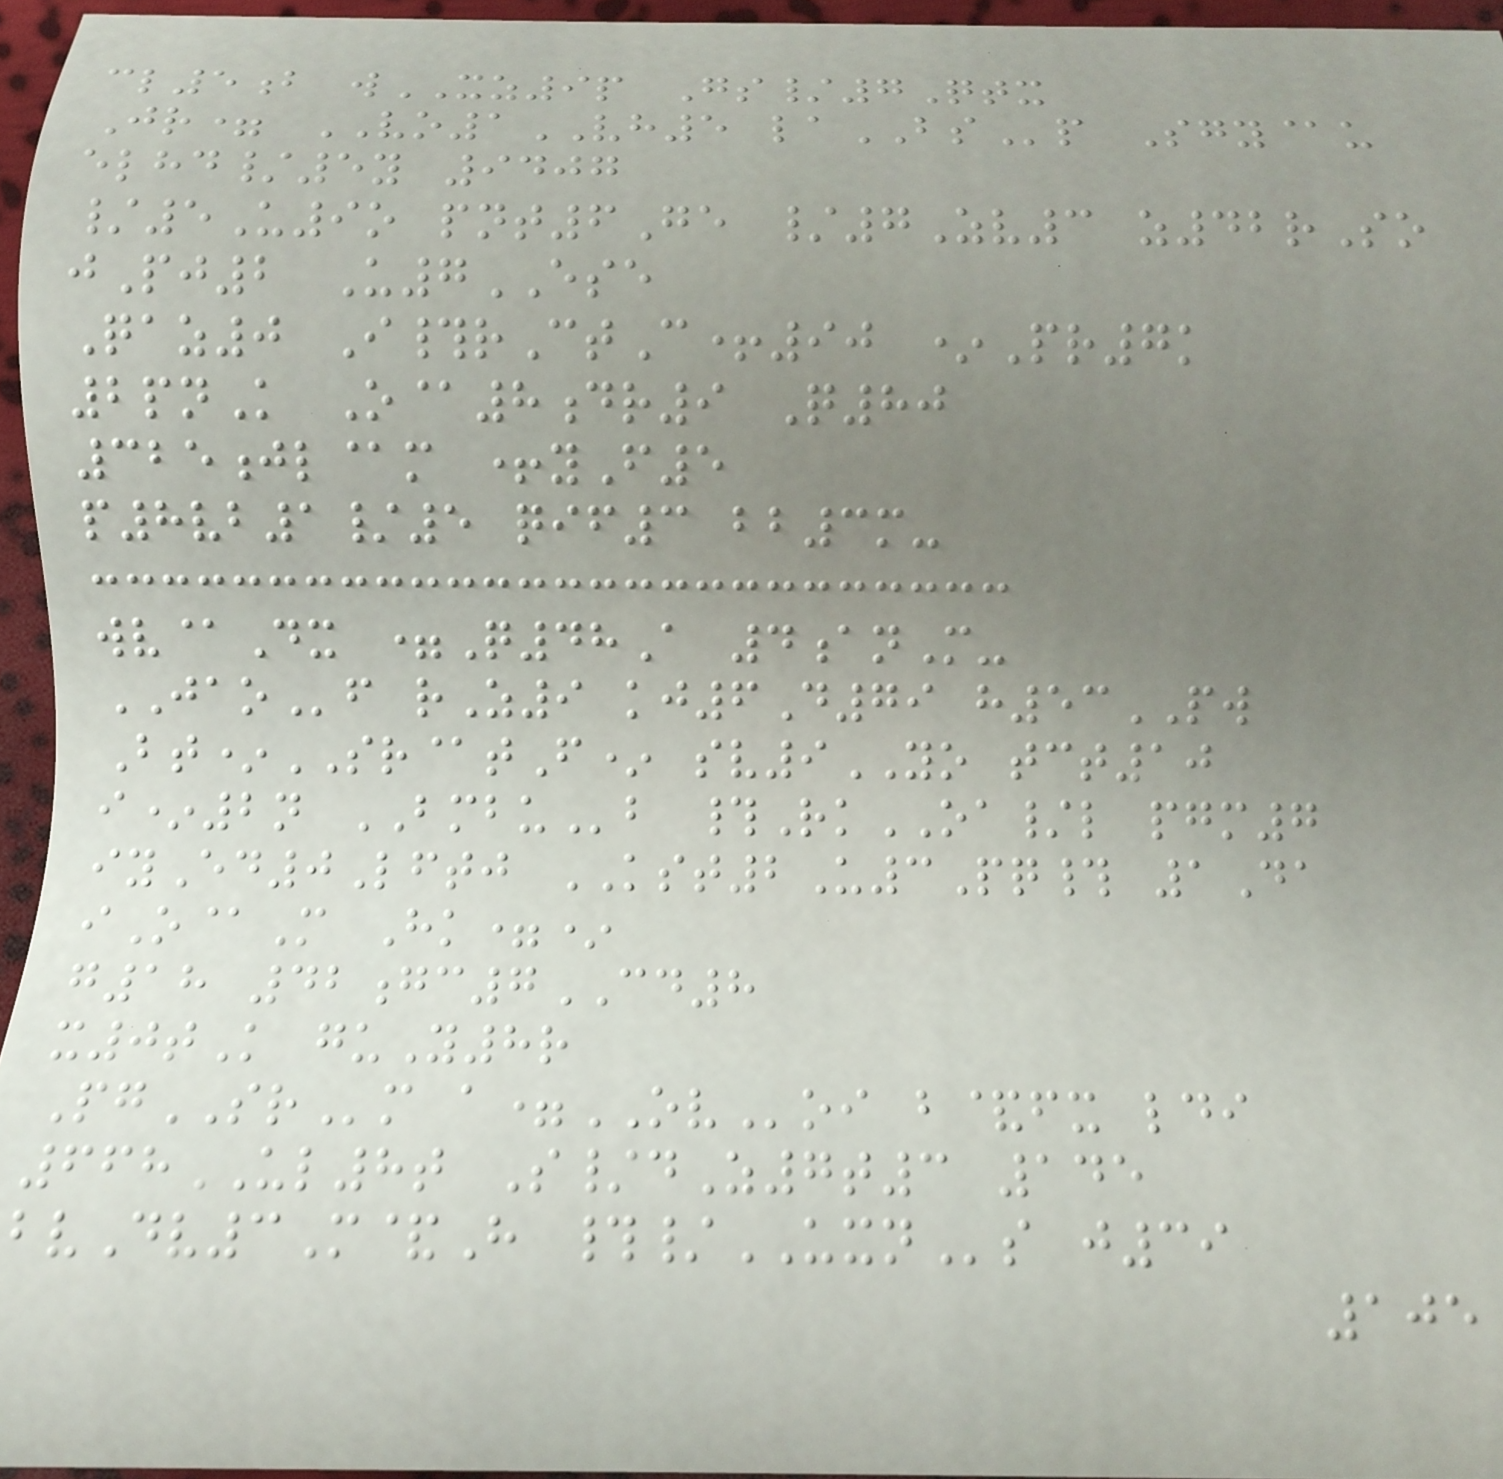cl5b wXZ9p Gs/7Qtx
Jr= VO1VH5 laBSp Sgy@u
elhd/5y 9407
/5U9o pnt6Ge /7Zv3 z42rSo
jPj2 U7ESE
Qaz0 I#rCtC+90 *Pr7k
2pnK O@8dr9 Q80
325jl@m +yF5
p8vb1/5 qif3 bb3m-
wv@Dx =Q48A 4anM-
JAOf rZ9 kj6D79 h53PW
Bt*SR@tF* sv9YO tct10
i*2n BMBUb #RkOA/l pgm7
iyEd0Lftj KST2U3Pq# 1Da
iO@M Hk=*
g18 42gc7CD8
x0tK guY8r
PgSRm a=OVoi b&fx ldi
668UL8t S/dZ7t3 145
bvDv3M&H #/UXNs j39
105
